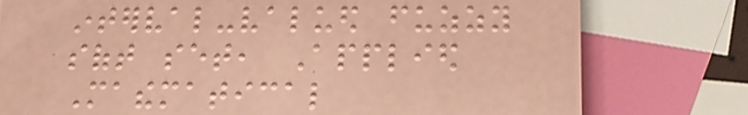interval-valued fuzzy
soft set, Applied
Mathematical
